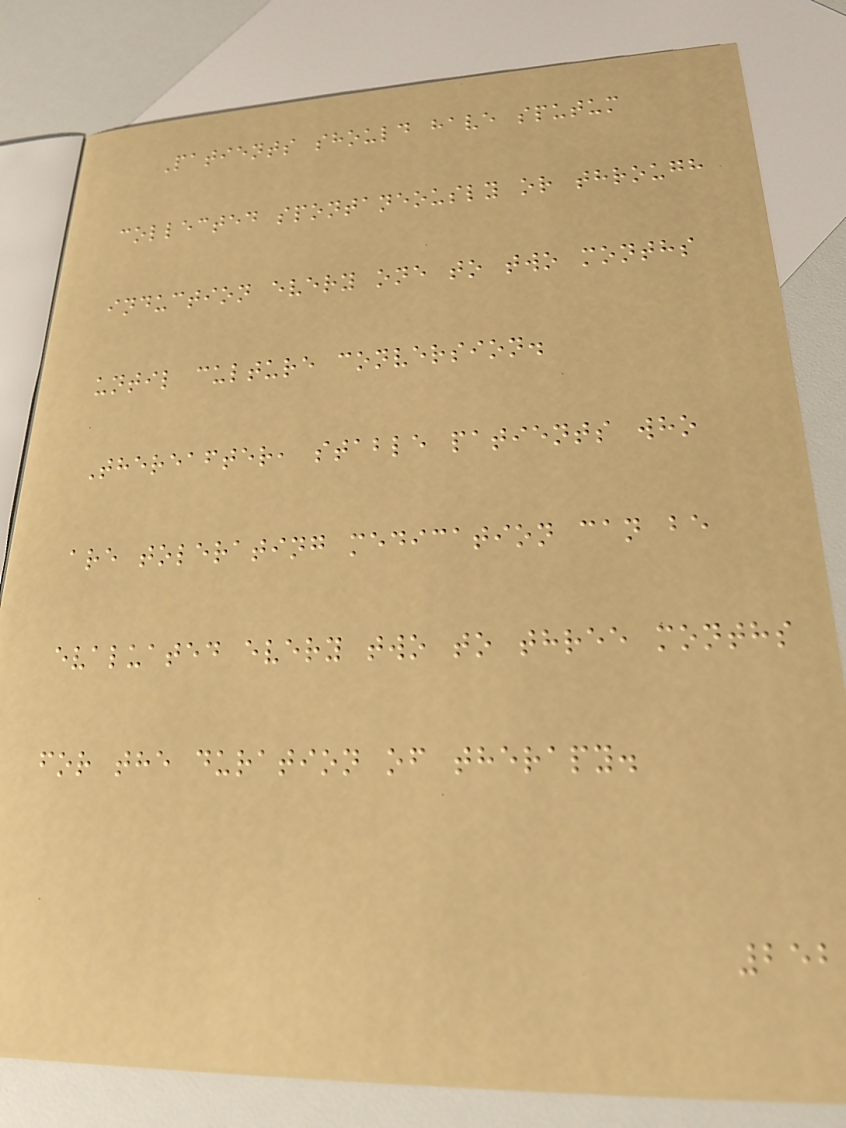Patients should have sputum
collected spontaneously or through
induction every one to two months
until culture conversion.
Thereafter, stable patients who
are tolerating medication can be
evaluated every two to three months
for the duration of therapy.
252
